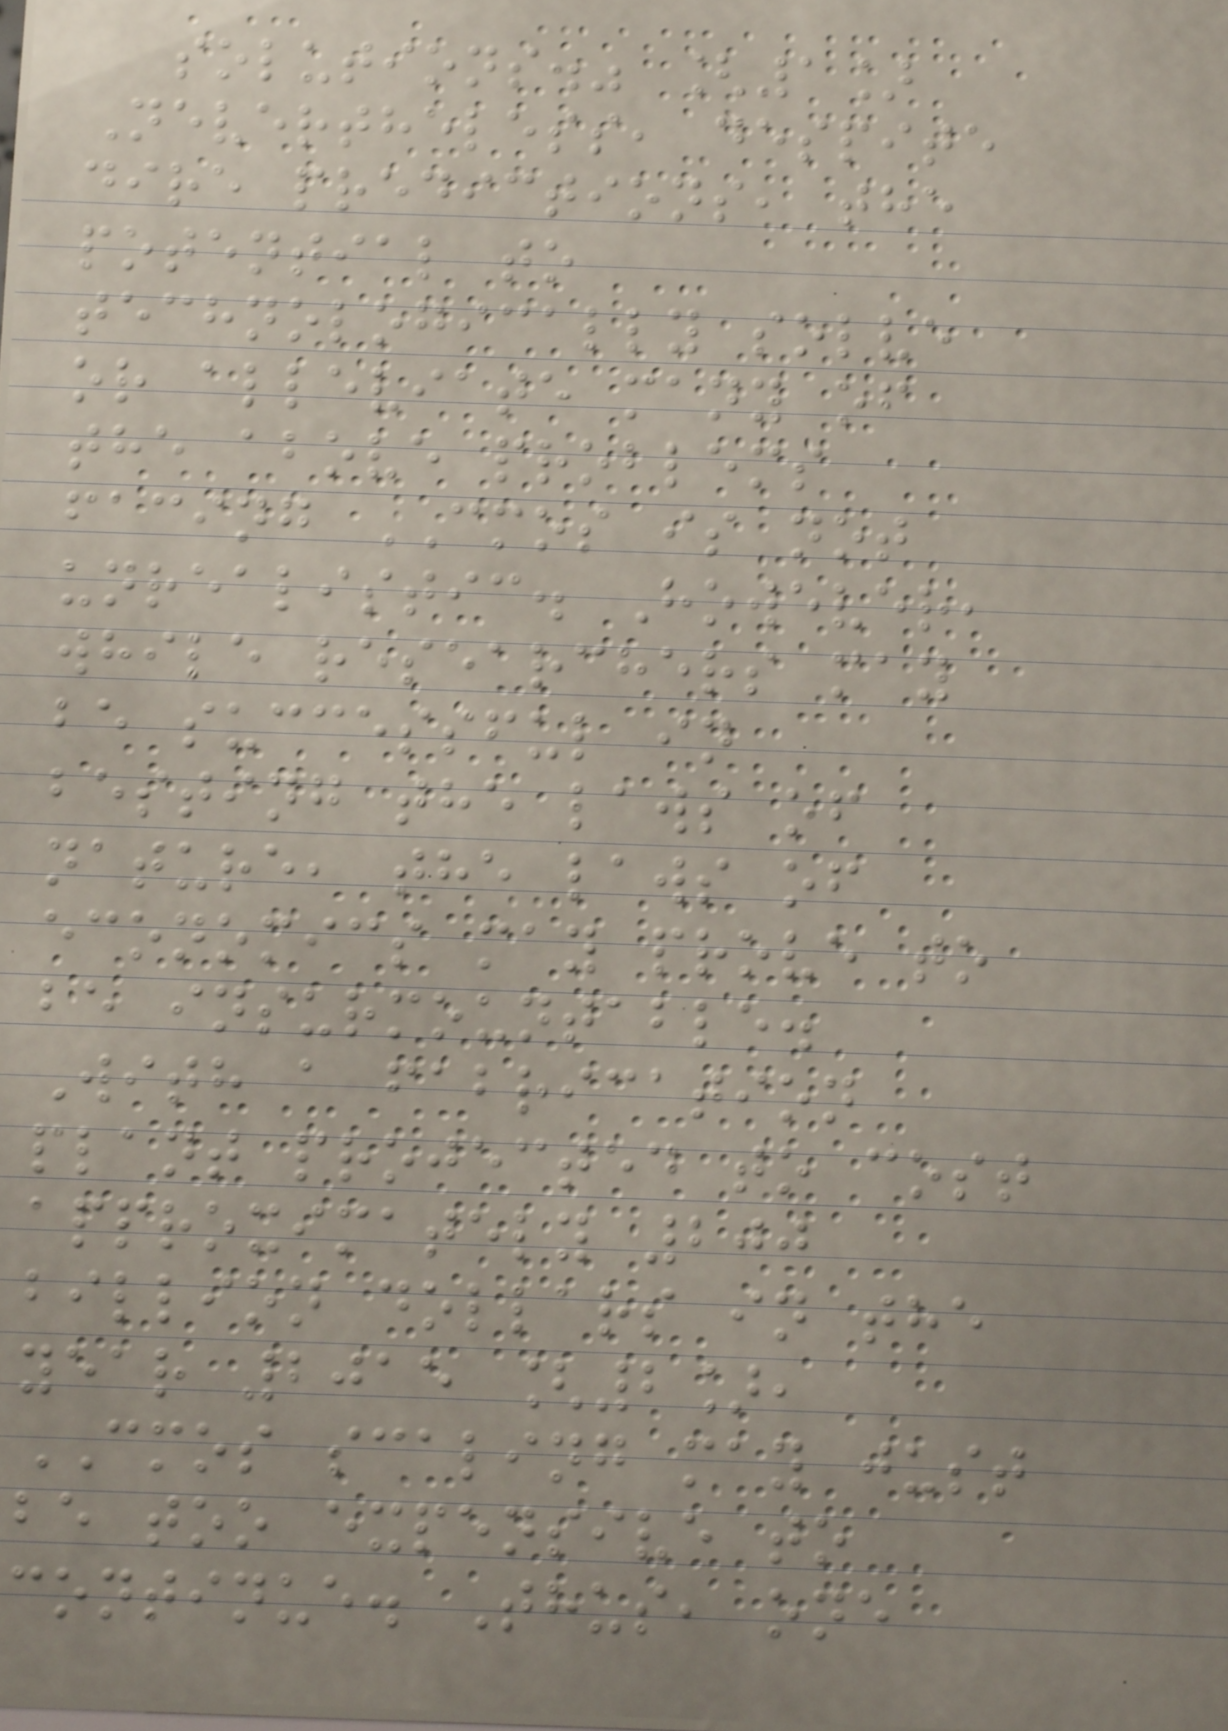solutions." [1]
Nevertheless, despite
dire predictions, the
potential to
technologically solve
or alleviate many of
the above problems
facing CMOS is not
unrealistic. However,
while researchers may
be successful in
besting the laws of
nature, the laws of
economics may prove to
be insurmountable.
With a fabrication
plant projected to cost
approximately 200
billion dollars in the
year 2015 [2],
CMOS scaling may just
be too expensive to
continue. Thus, one
